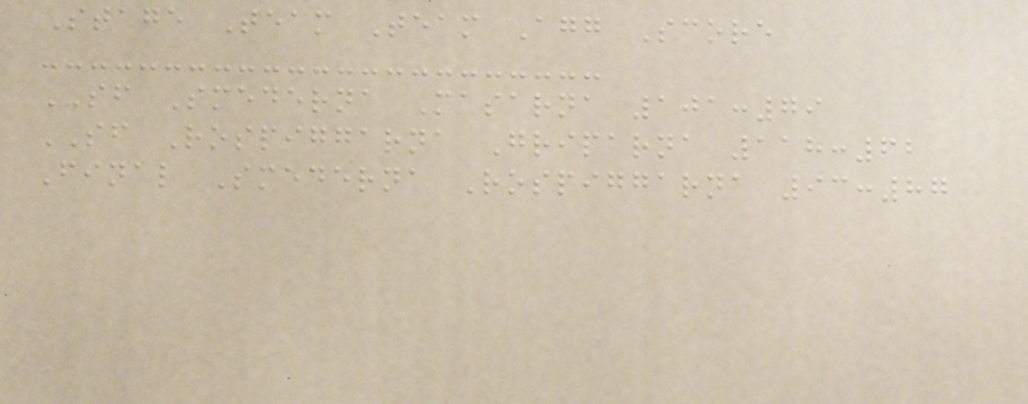Stage Team Team Agg Score
SF Smederna Masarna 101:79
SF Rospiggarna Griparna 118:62
Final Smederna Rospiggarna 93:87
